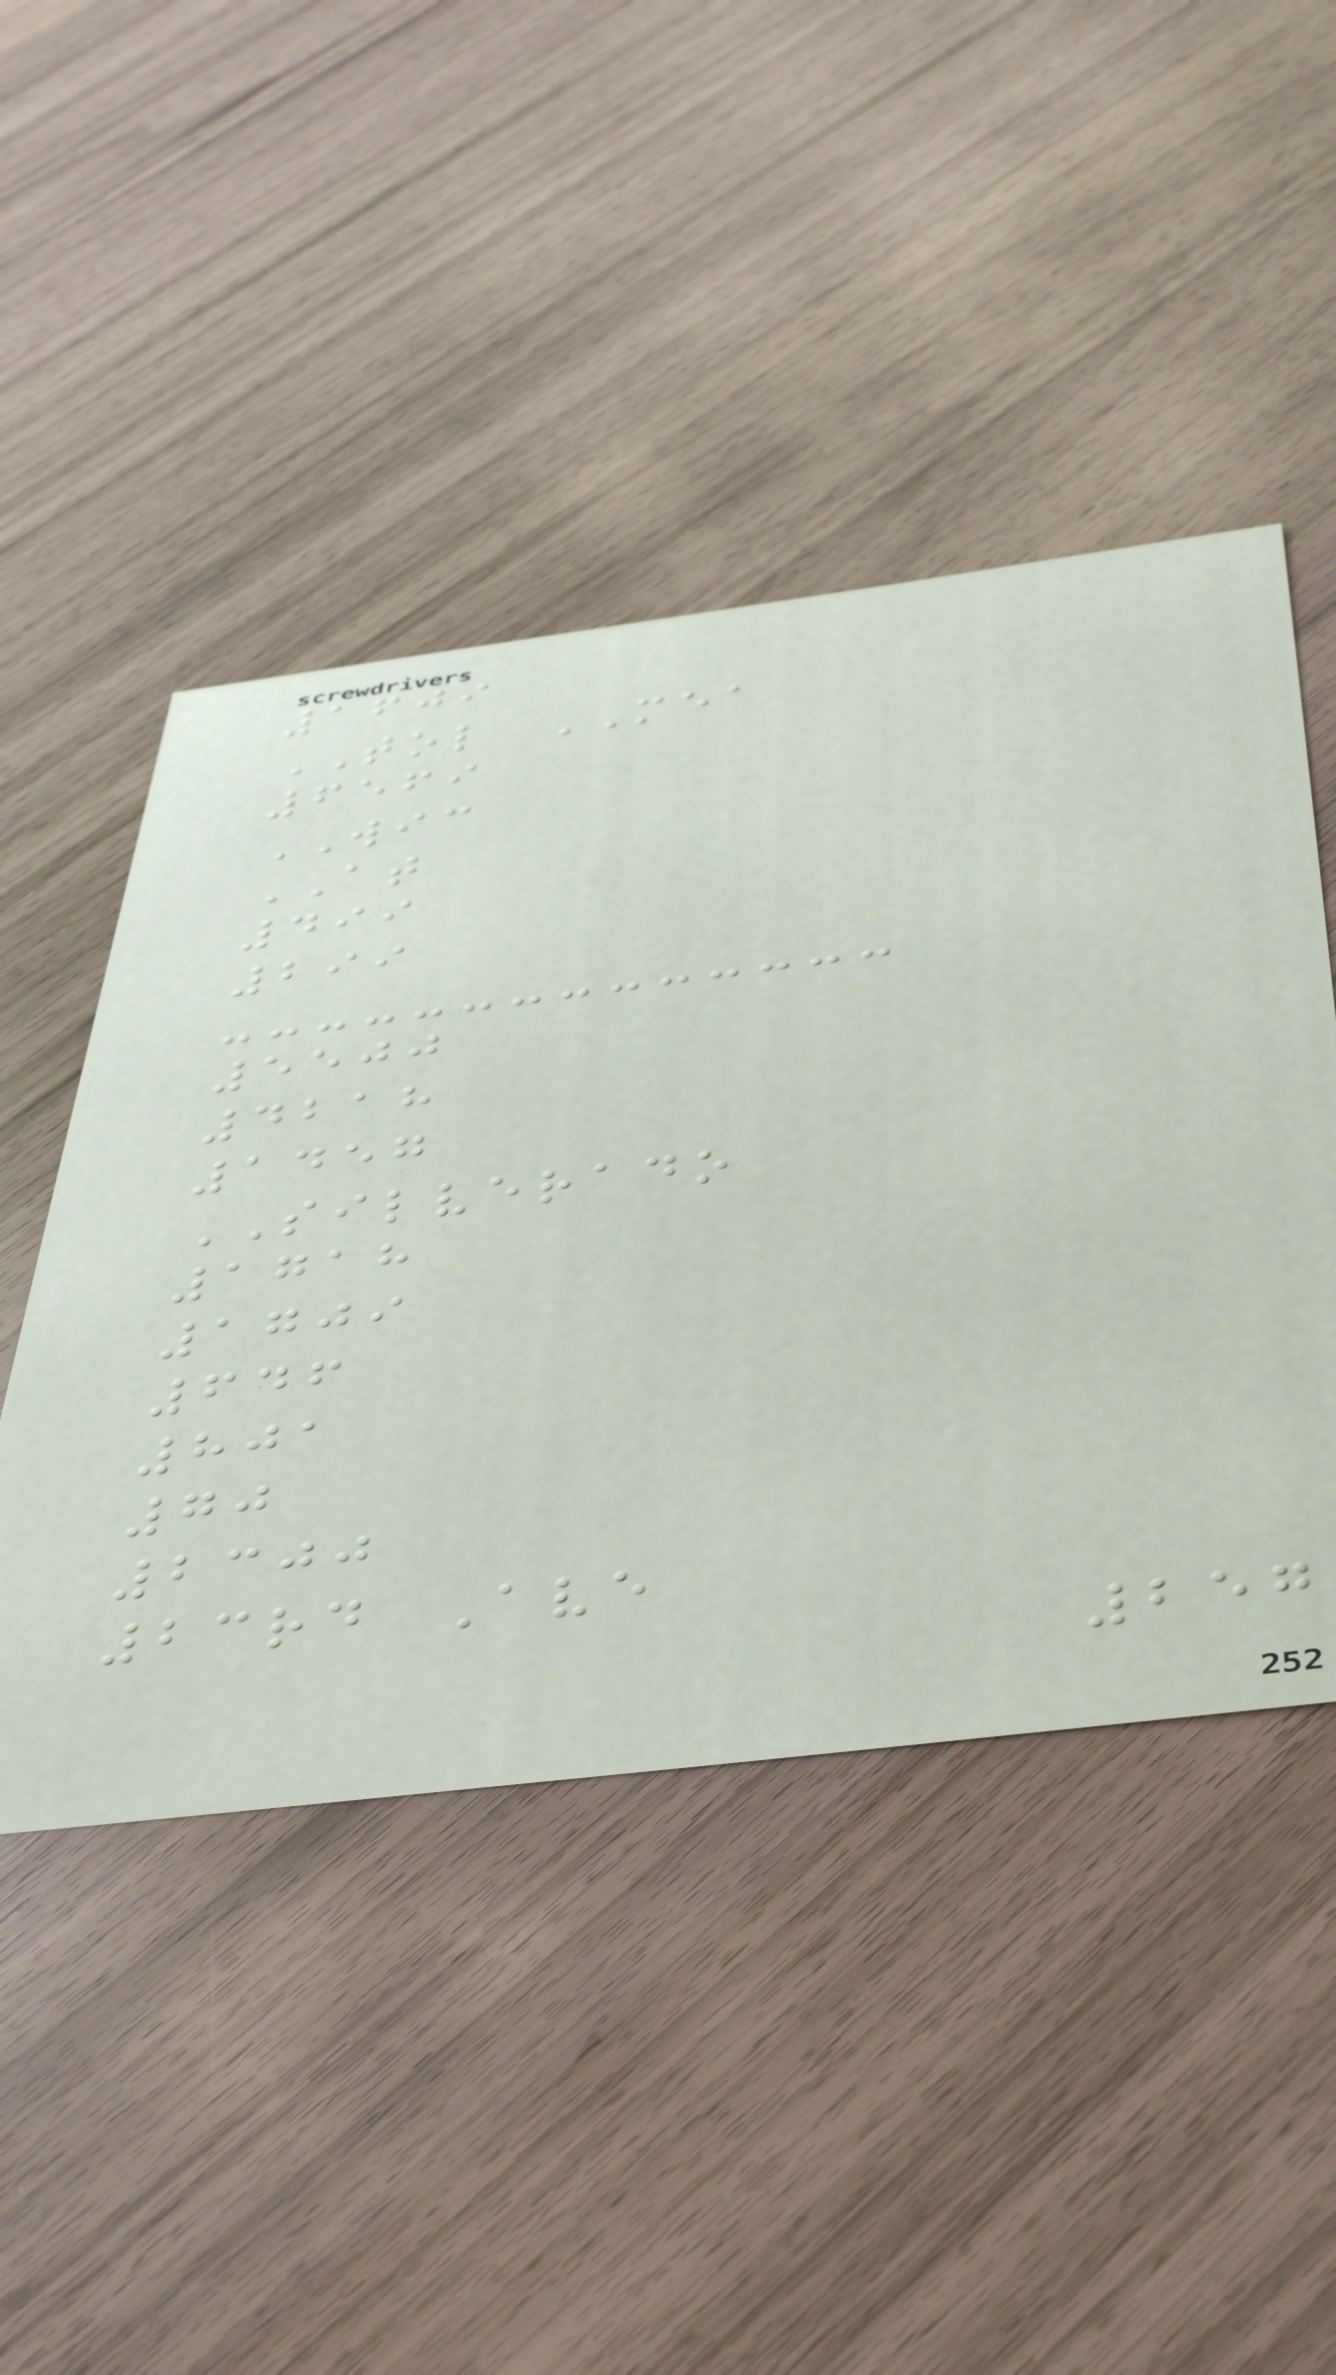1609
TOL MEA
6569
WIC
AT
499
299
5500
4218
1457
SILVERADO
1718
1709
646
801
70
2300
23rd Ave
257
